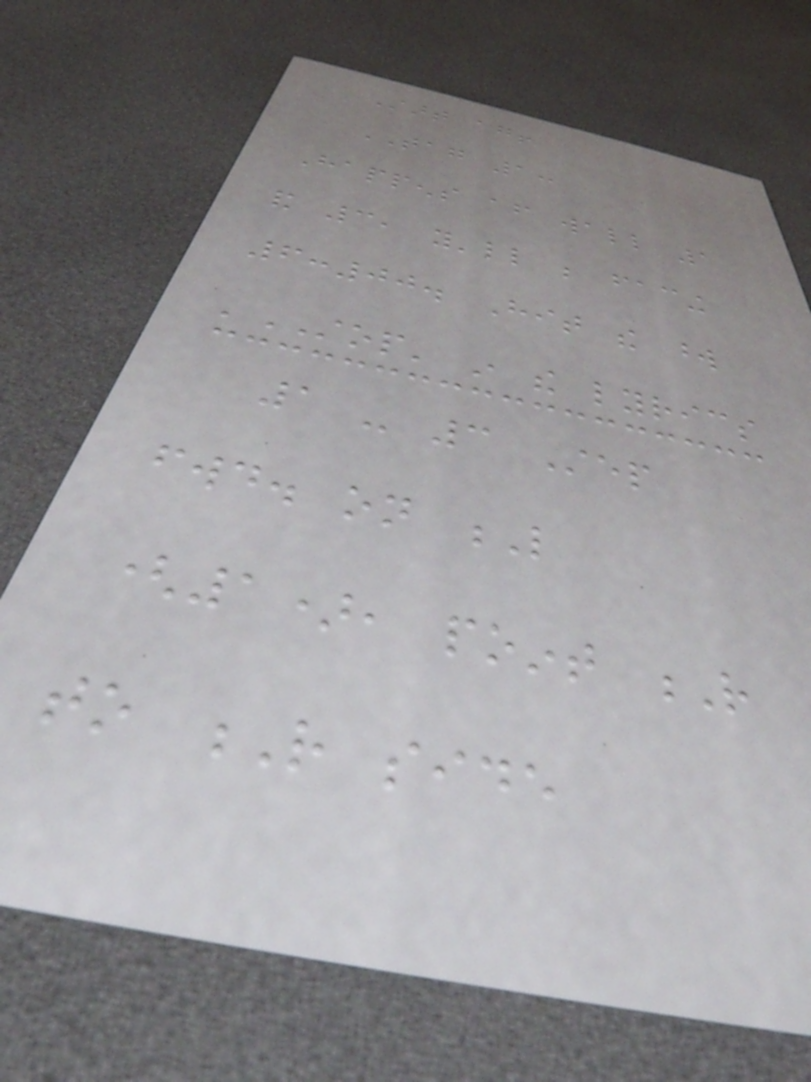Start again!
TAG 1:
Happens after wall 1
and 3, you'll be facing
6:00. Hit the word
'STOP' in the lyrics
1 - 3 Step
fwd. on L
(1), point R
to R side
